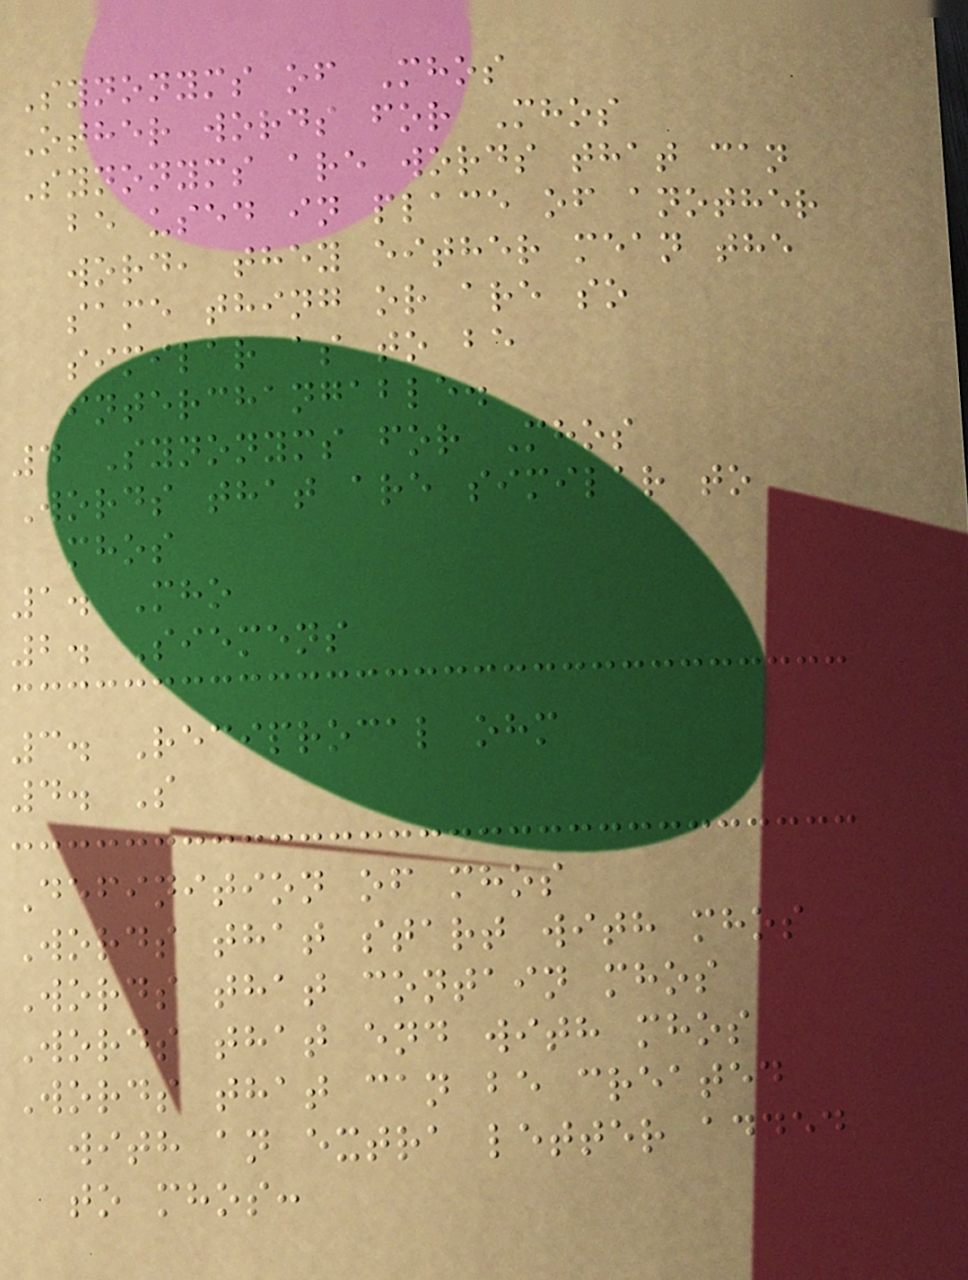Synonyms of Mhos
Other words for Mhos
Synonyms are words that can
be used in place of another
word, they either mean the
same thing or are so
similar as to be
interchangable.
4 Synonyms for Mhos
Words that are similar to
mhos
1. Mho
2. Siemens
3. Reciprocal ohm
4. S
Definition of mhos
Words that start with mhos
Words that contain mhos
Words that end with mhos
Words that can be created
with an extra letter added
to mhos:
